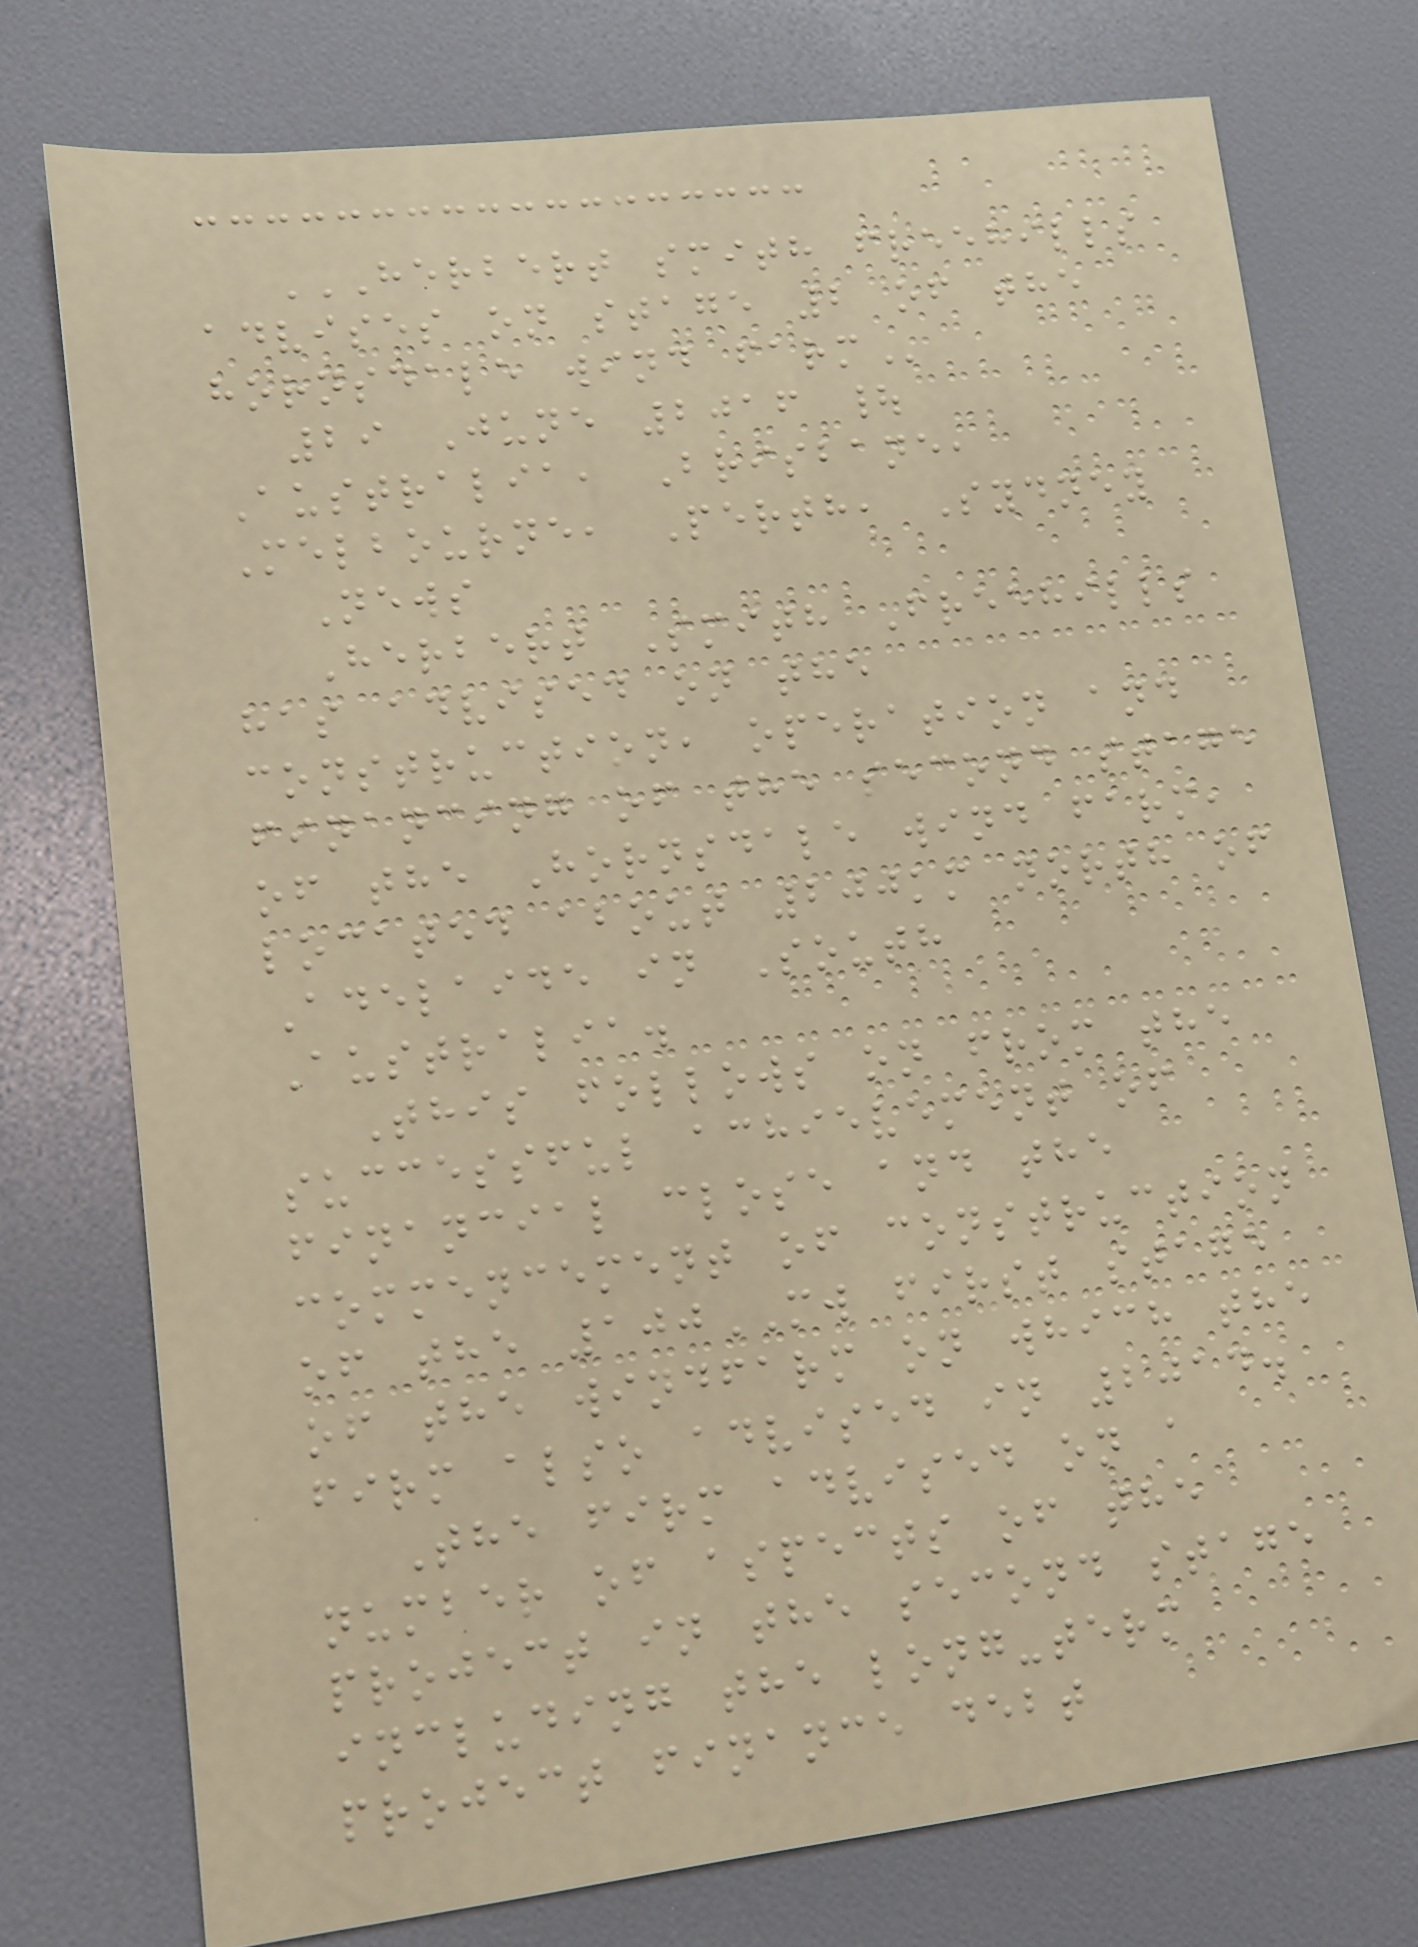HERBERT SMITH FREEHILLS
ADVISES ON STAGE 2 OF THE
HORNSDALE WIND FARM
29 June 2016 |
Australia, Brisbane,
Melbourne, Perth, Sydney
News
Herbert Smith Freehills
has advised on the
construction, operation and
financing of the second stage
of the Hornsdale wind farm,
located about 200km north of
Adelaide in South
Australia.
This follows on from the
successful achievement of
financial close and the
commencement of construction
of the 100MW first stage
of the windfarm on which the
firm also advised in 2014.
The firm advised on a
number of aspects of the
project in the second stage
including the long-term
project finance debt
